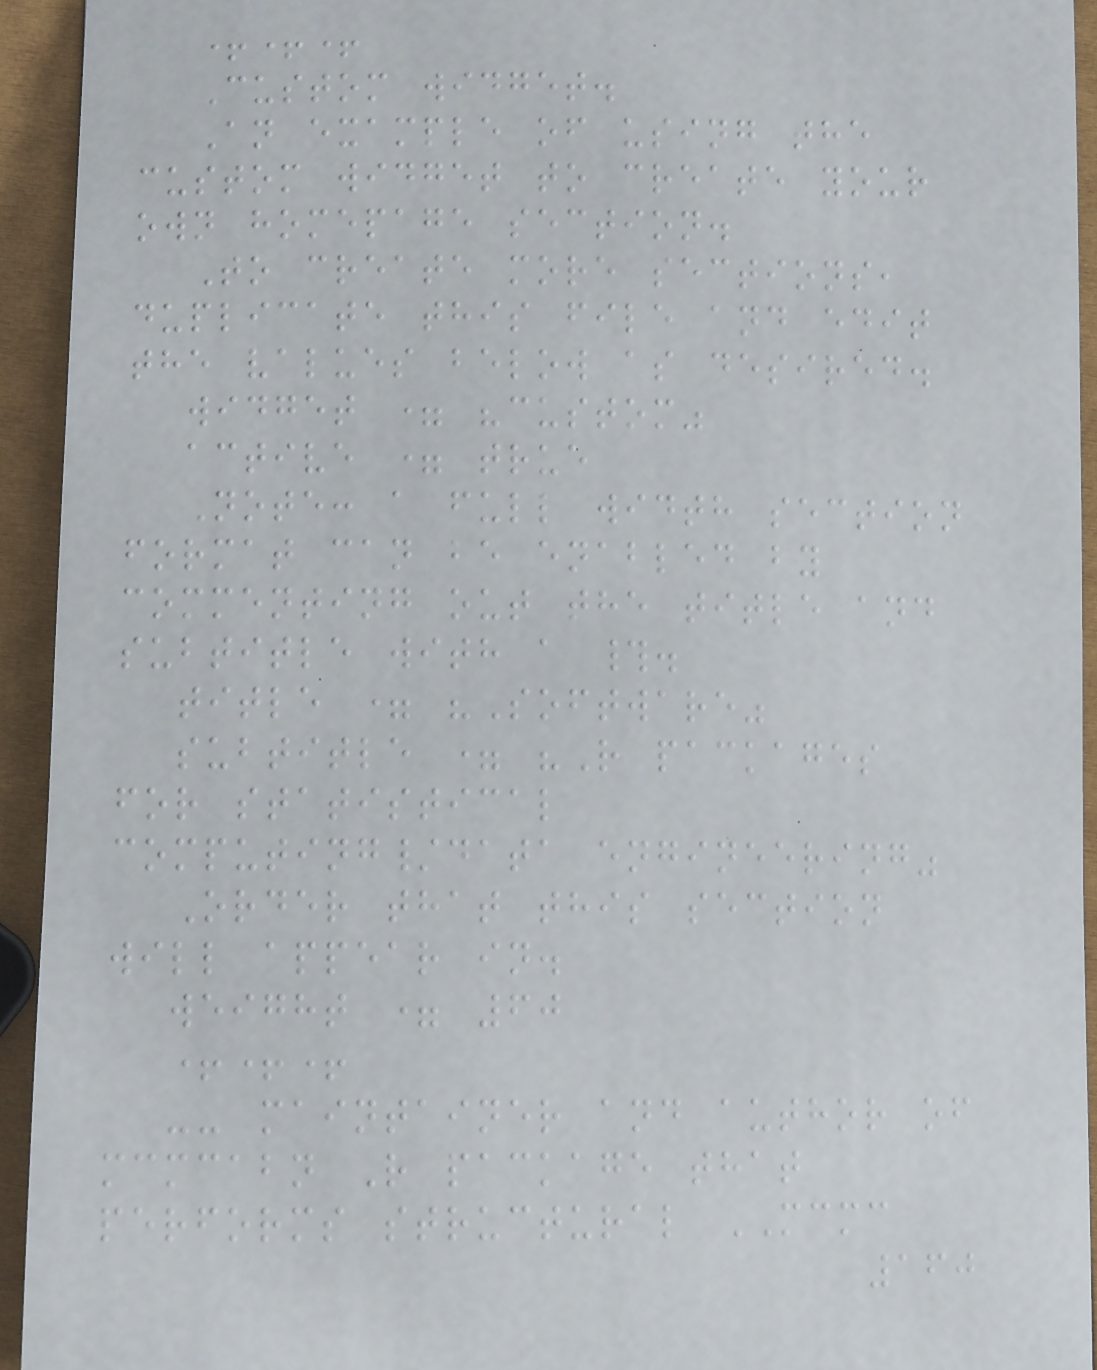+++
Custom widget.
An example of using the
custom widget to create your
own homepage section.
To create more sections,
duplicate this file and edit
the values below as desired.
widget = "custom"
active = true
Note: a full width section
format can be enabled by
commenting out the title and
subtitle with a #.
title = "Software"
subtitle = "R packages
for statistical
computing/data engineering"
Order that this section
will appear in.
weight = 60
+++
-- maintainer and author of
mcmcabn R package that
performs structural MCMC
160
